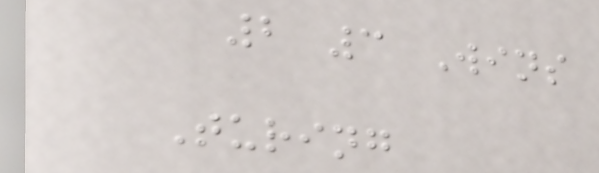2 3 Wins
Turing
